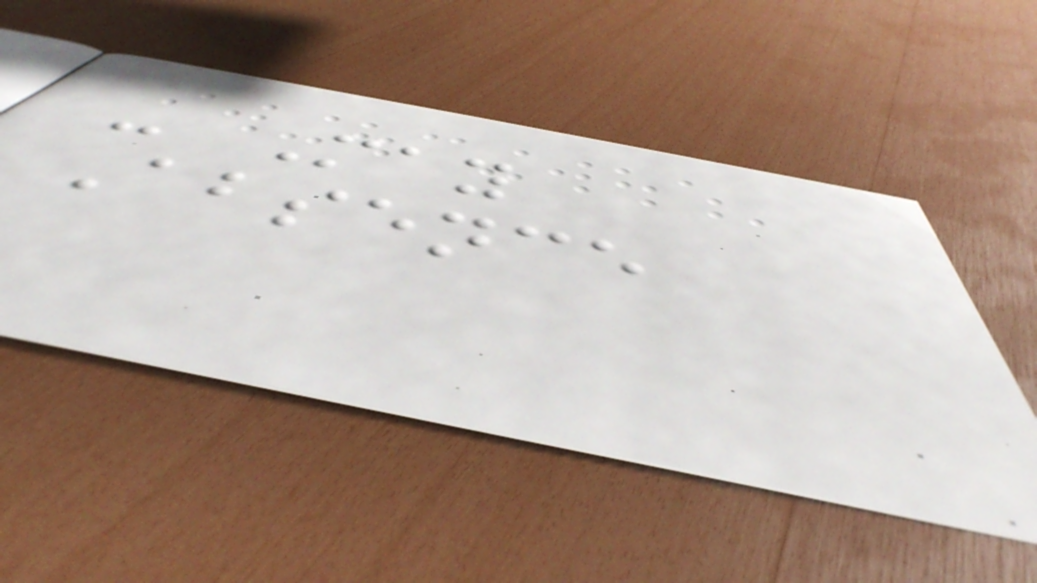- May
Absence
